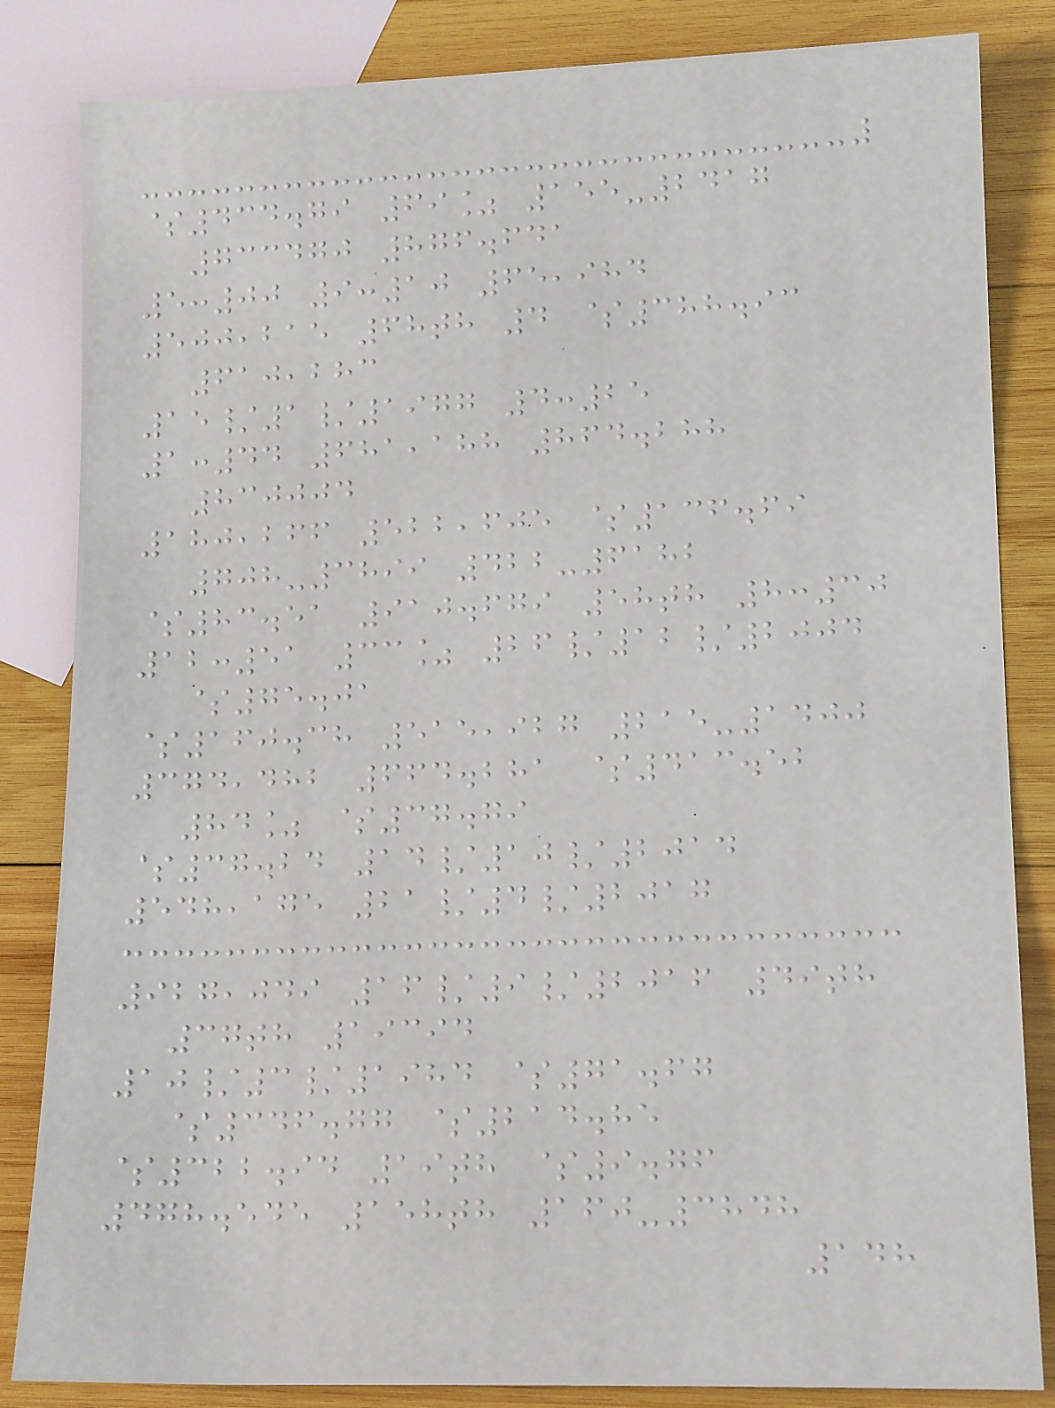$434.79 69% 155-2417
733470 876.641
5:00 9:10 65,984
500,215 68th 4 $388.93
610,283
15/1/1977 4:25
1:44 681,188 864.288
830004
180,266 522,605 $136.69
708-3899 422-6182
$83.51 910.679 58th 8:30
12:51 33% 26/12/2004
$75.01
$160.38 515,927 215-1400
374,482 664.281 $413.52
84% $37.79
$37.24 14/10/2014
548,175 21/4/2017
927,049 16/9/2016 49th
37th 19394
10/3/1984 $71.67
$346.77 $214.85
$322.94 19th $9.76
478.545 158th 160-3848
148
